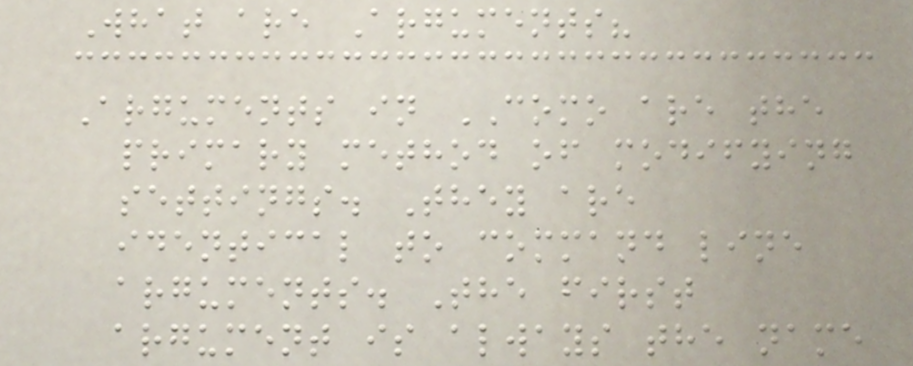What are Arguments?
Arguments in COMO are the
primary method of modifying
settings. They are
identical to command line
arguments. The first
argument is always the name
